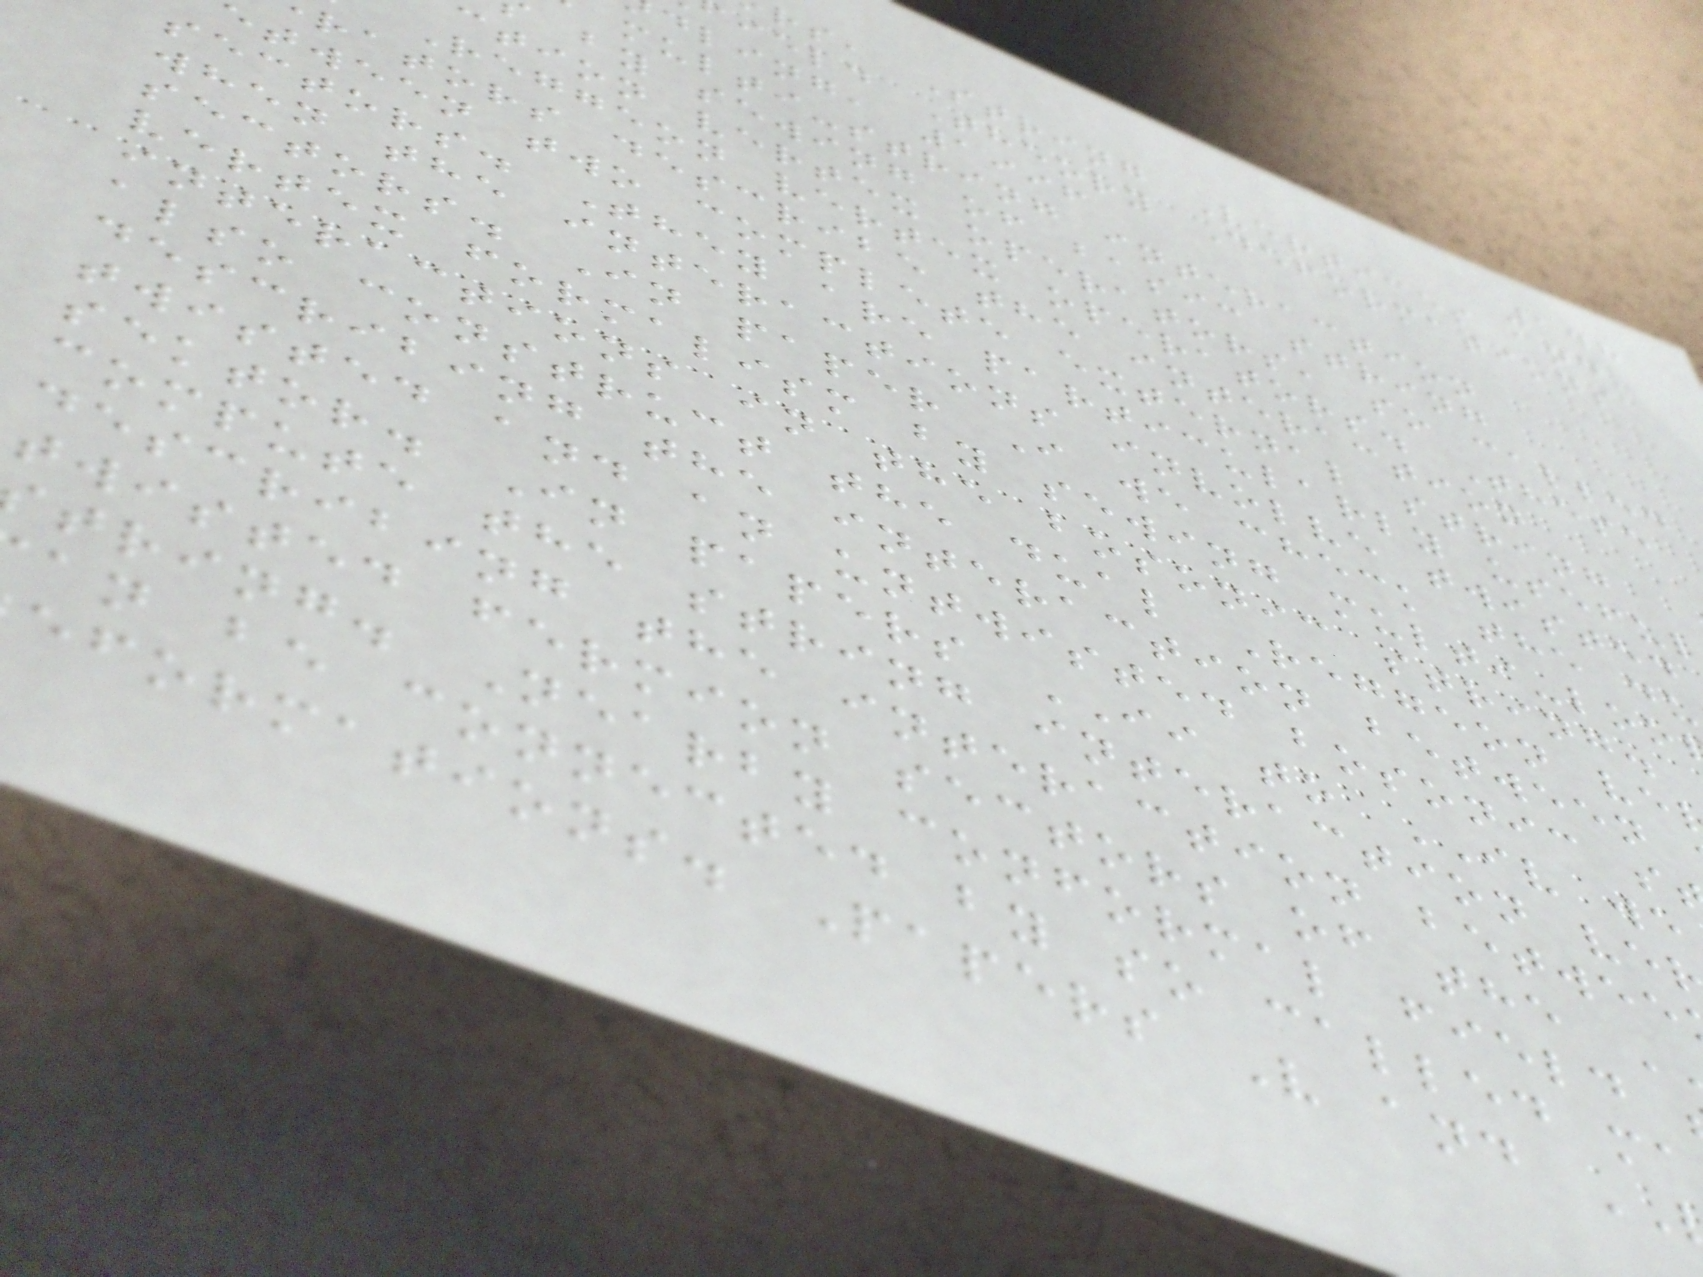148
rs, String Vertices and
ield Theory Deformations
dling, 1996
multi-string interaction
by sewing of basic string
ction vertex operators, so called
Reggeon vertex operators. These
rators describe the interaction
tween two complete external string
sectors. They are particularly useful
when the interactions involve twisted
sectors. In paper I we check the du
vertex formalism by sewing multi-loo
interactions in the bosonic string.
also construct the dual Reggeon ve
describing the interaction between
twisted and an untwisted bosonic s
sektor. In papers II to IV we
compute the string interaction ve
describing the interaction betwee
twisted fermion sectors of the
tring. Nearby conformal field
an be connected by so called ma
eformations. Papers V and
